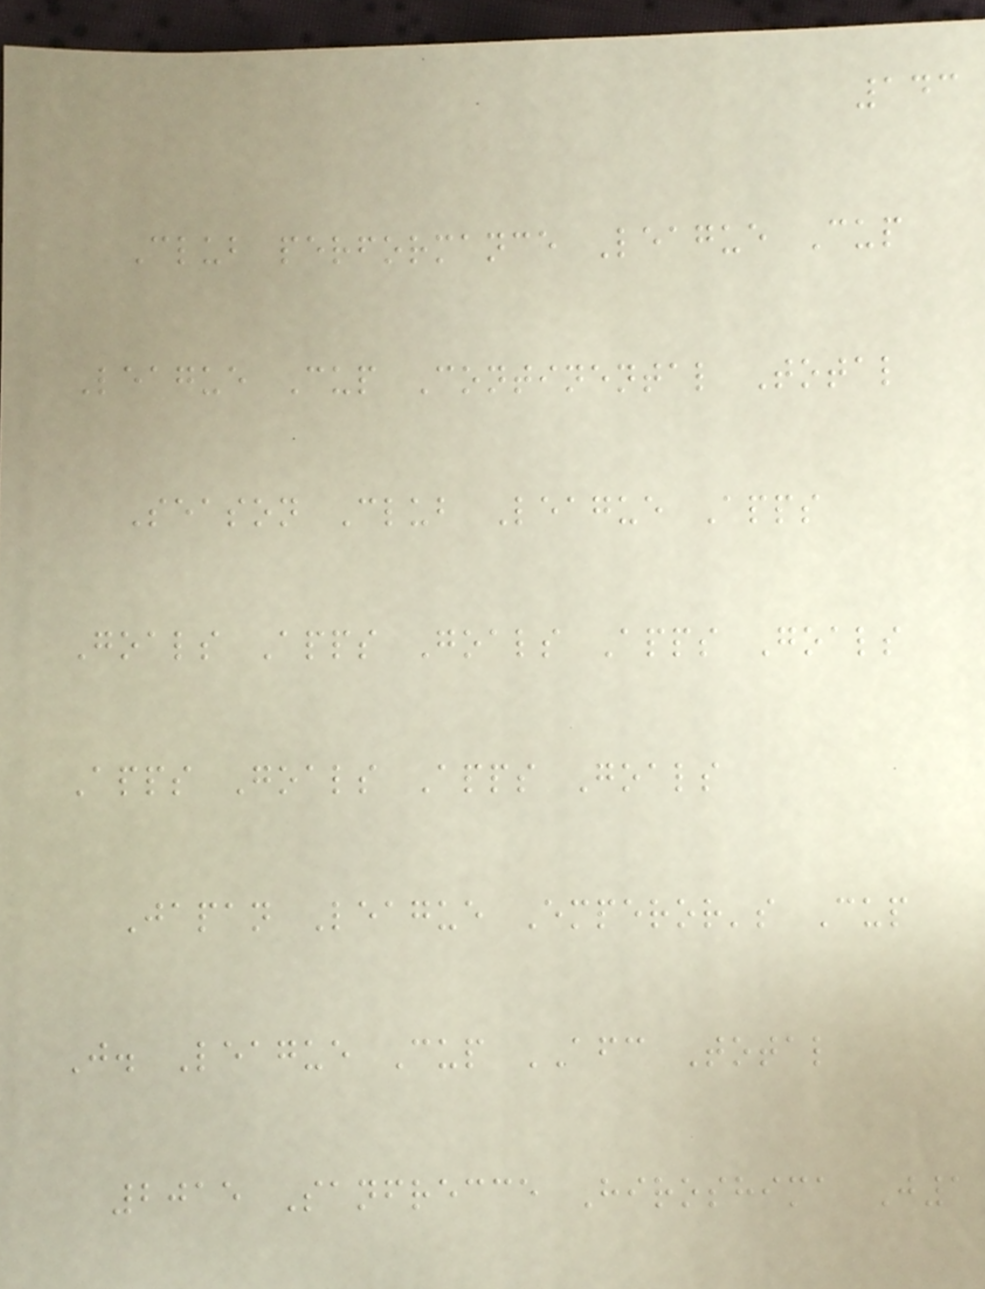143
Club performance League Cup
League Cup Continental Total
Season Club League Apps
Goals Apps Goals Apps Goals
Apps Goals Apps Goals
Japan League Emperor's Cup
J. League Cup AFC Total
2015 Sanfrecce Hiroshima J1
